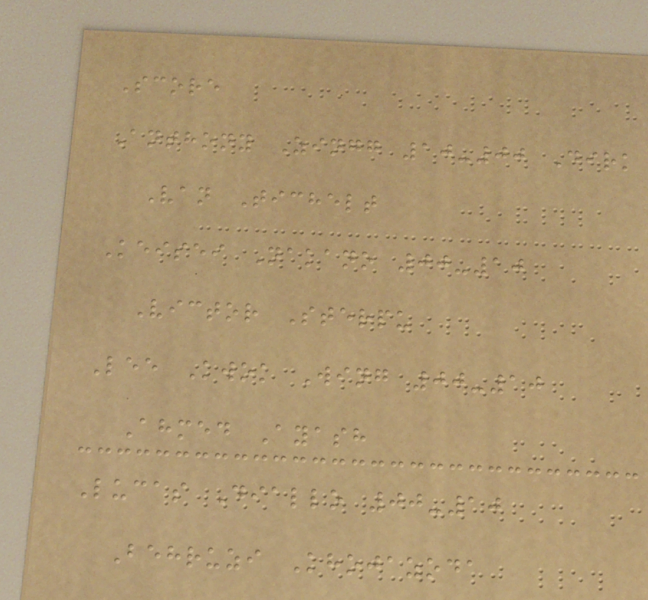Score
Anthony Zingg 10-00 Dirk
Van Tichelt
Keisei Nakano 00-10
Victor Sterpu
Lee Kwok Wing 00-10
Ahmed Ayash
Lucas Diallo 00-10
Behruzi Khojazoda
